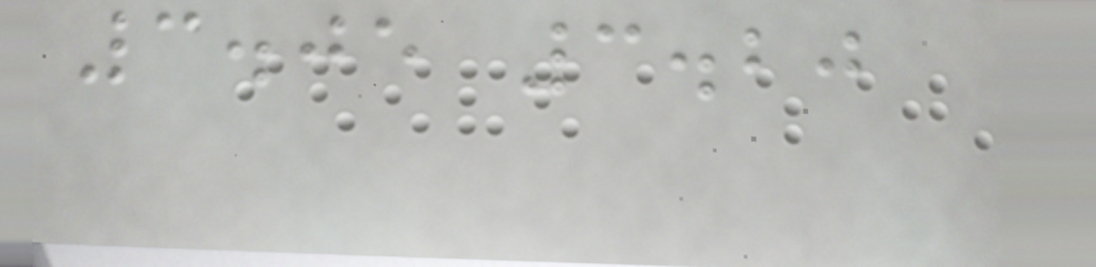3.05 3.20
